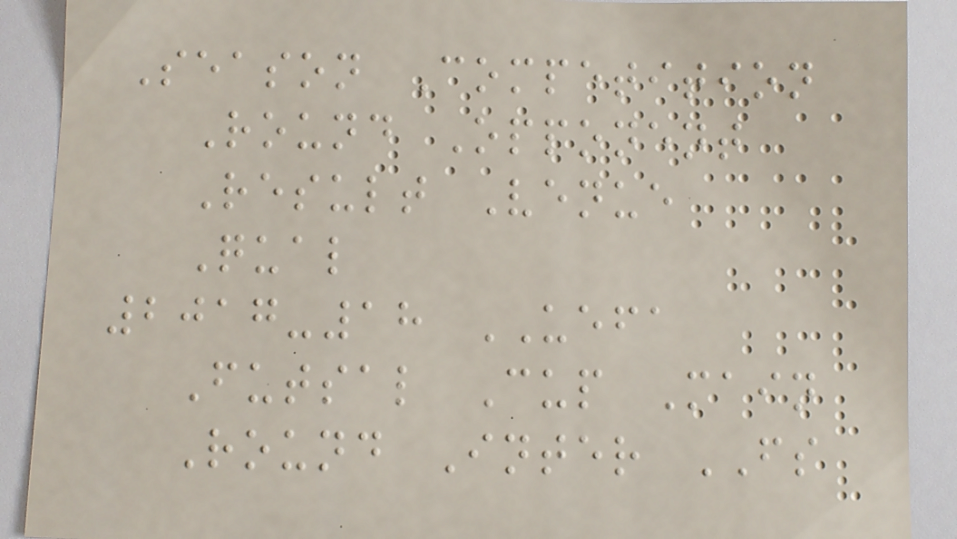Season Competition
Round Opponent
Result Venue
Qual
2017-18 UEFA
Futsal Cup Main
Round Inter FS
